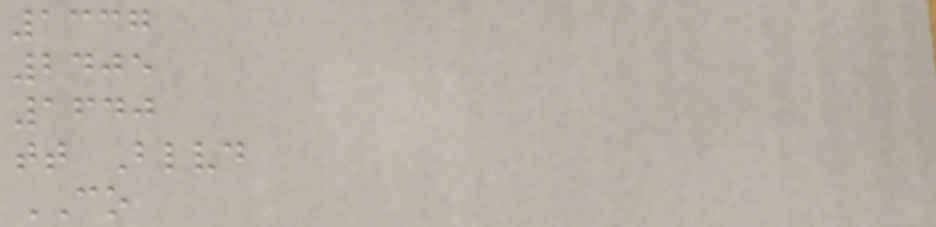1337
2405
1640
tt Blvd
CO
